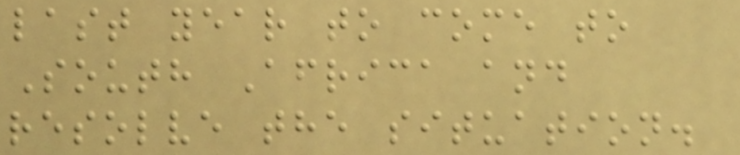last year to come to
South Africa and
resolve the situation.
